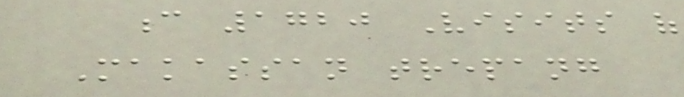c 1720 Visits of
Makassan trepang
